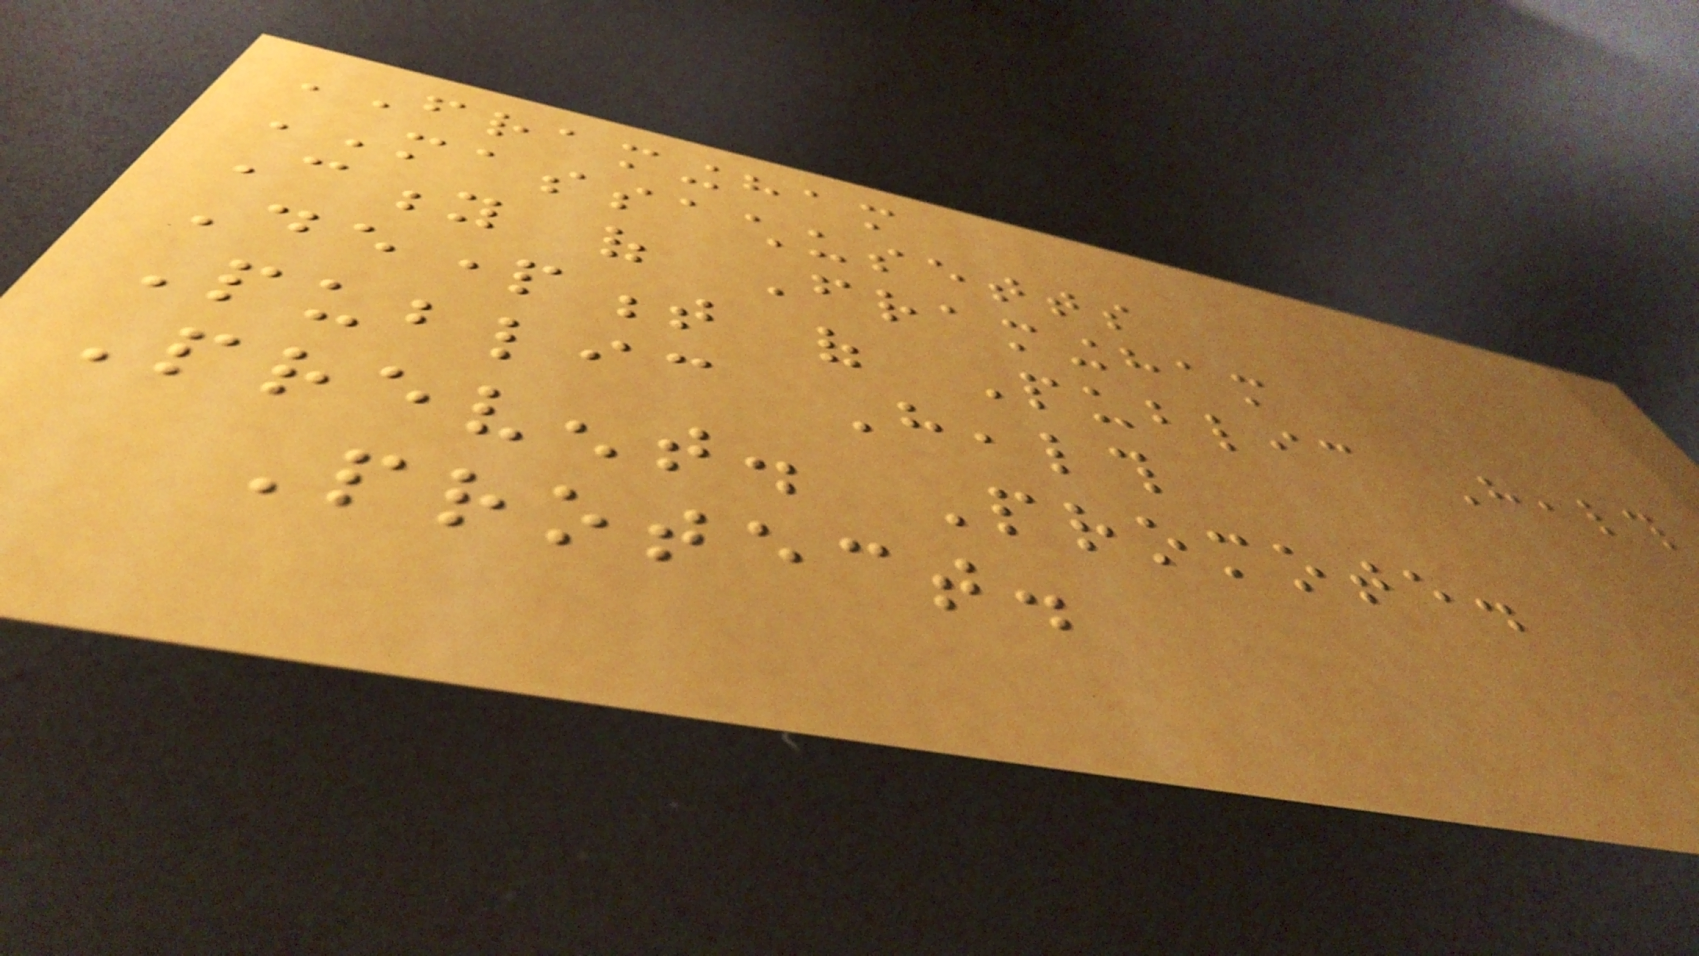FRAMINGHAM
MASSACHUSETTS
City of Framingham
Department of Public Health
Public Health
Prevent. Promote.
Protect.
